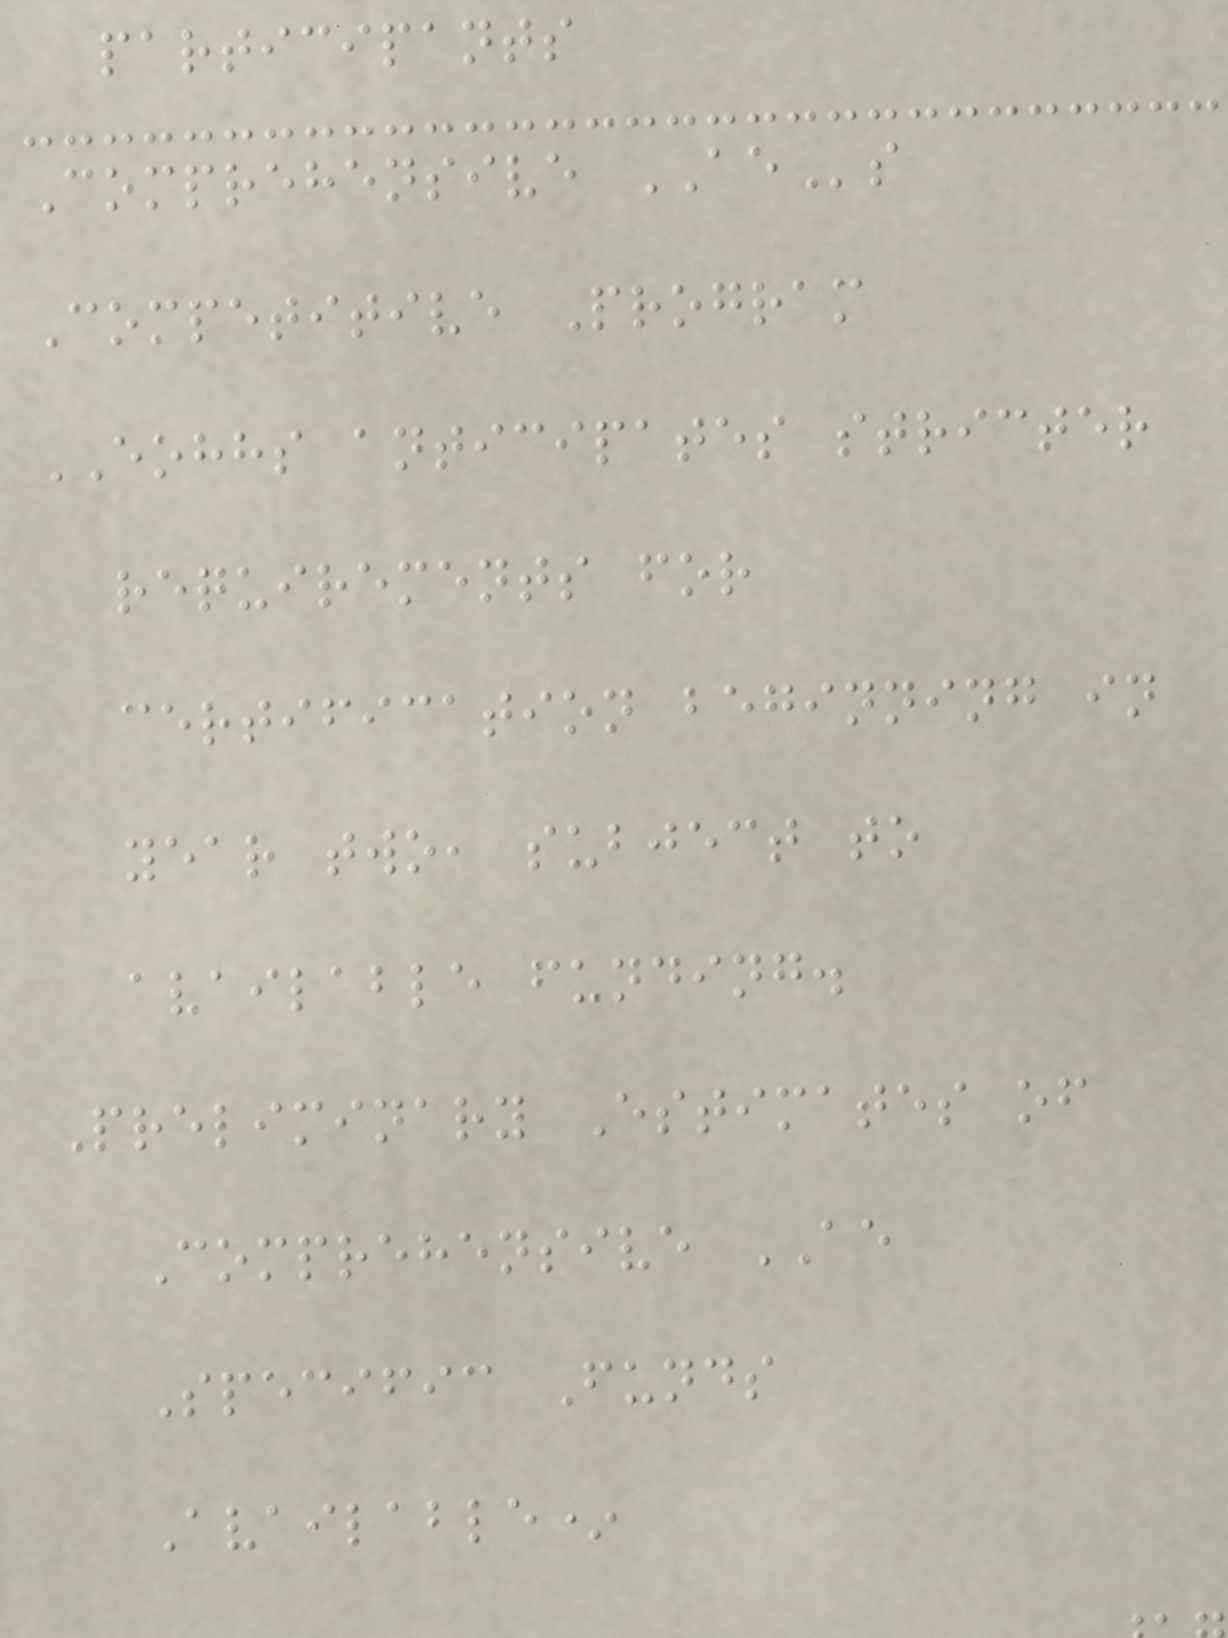participants
Comprehensive AEs
Competitive Program
EOHHS anticipates stricter
requirements for
certification beginning in
year two, subject to
available funding.
Preliminary Estimates of
Comprehensive AE
Specific Funds
Available*
